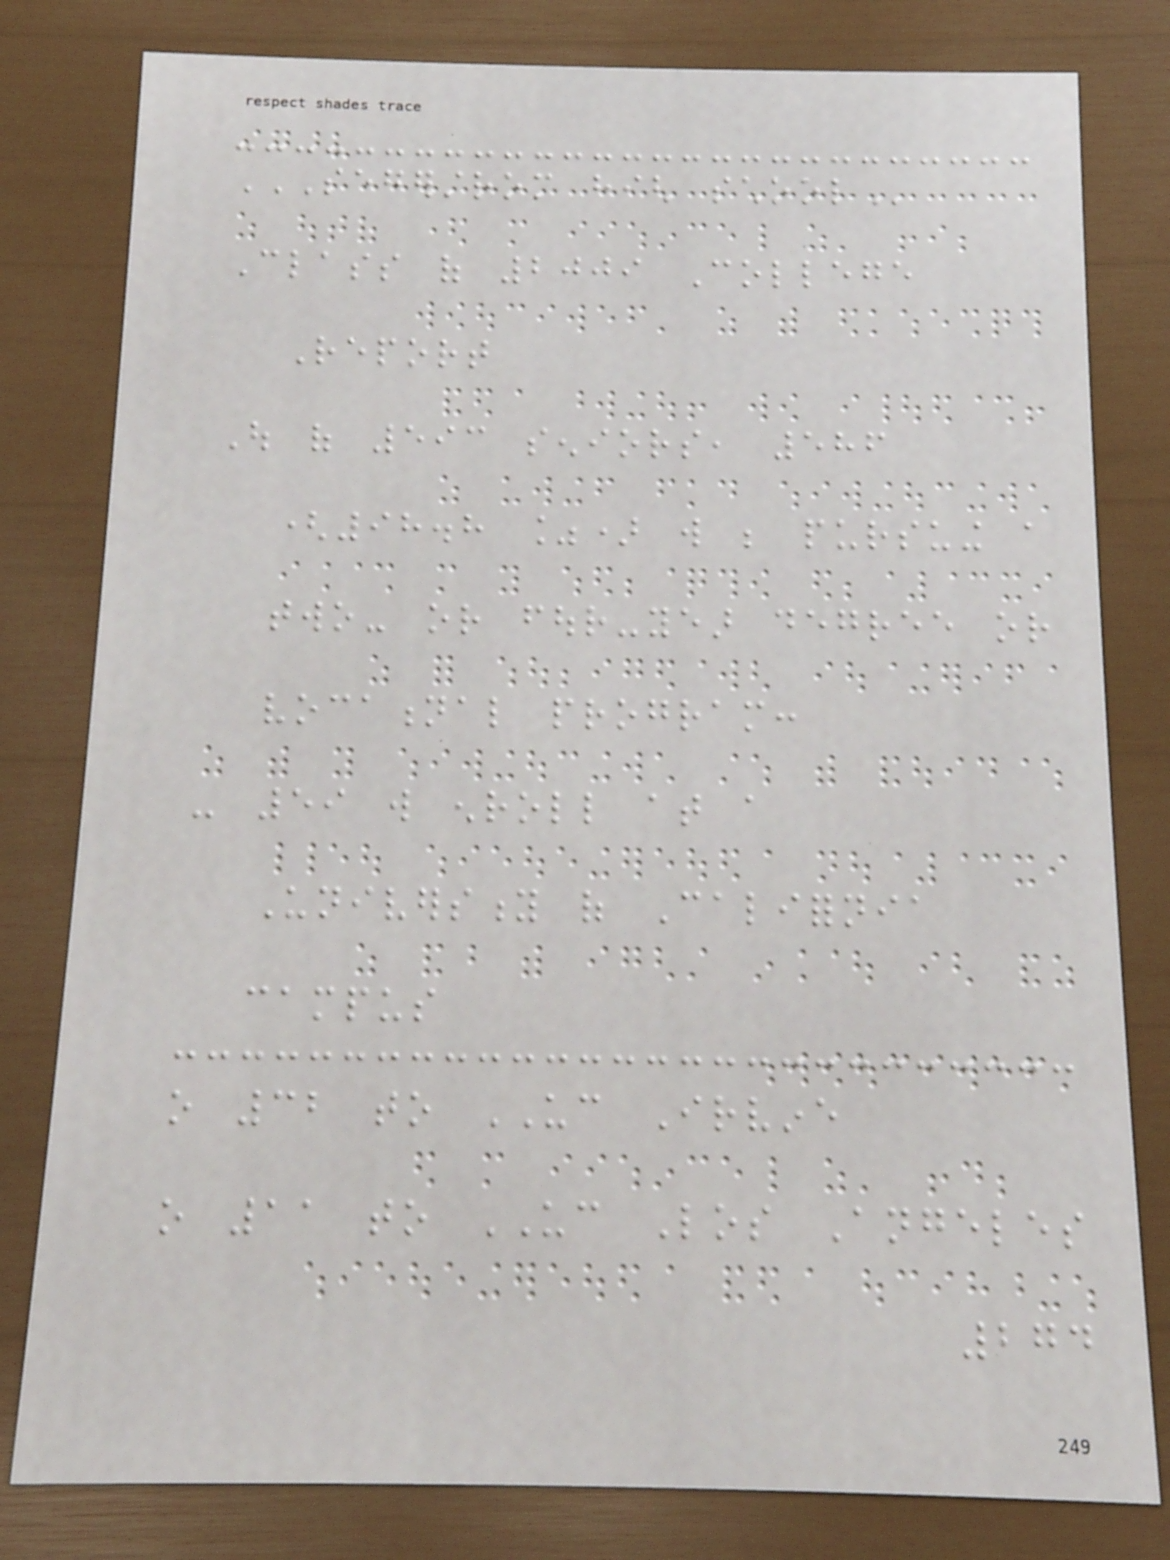SEGERSTROM HIGH SCHOOL
Class of 2009 College
Report
Out of 593 seniors, 586
(98.8 %) will be pursuing a
two- or four-year degree or
vocational program:
- 59 will enroll at a
University of California
campus
o 32 to UC Irvine
o 11 to UC Los Angeles
274
